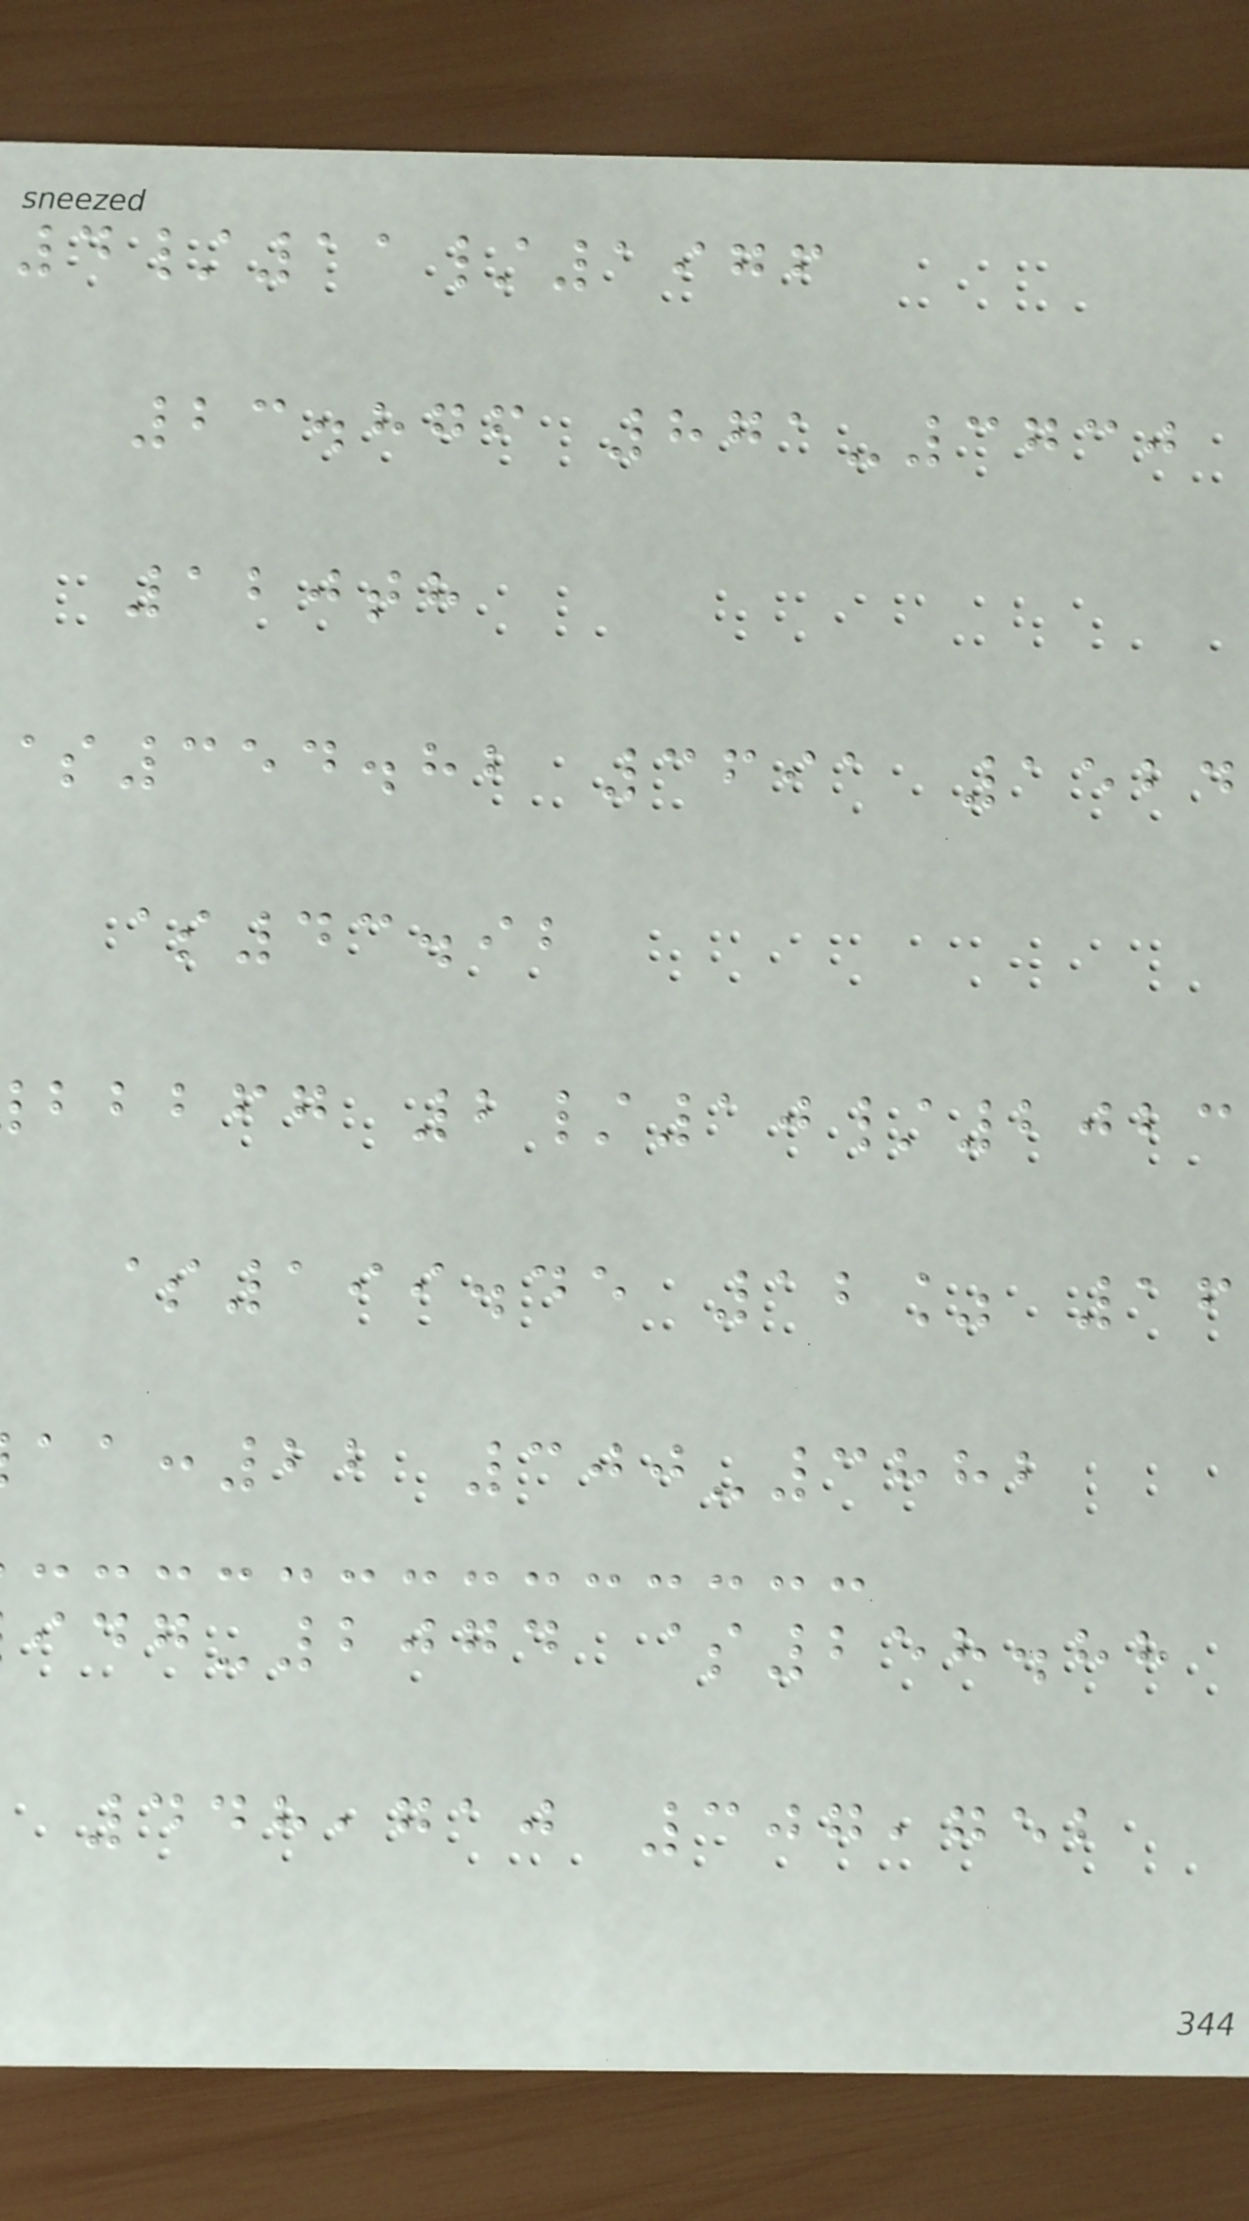4/11/1976
23.876 871-3730
120th
354.82 3691 1524
$43.92
bbbfg 2/10/2023
$199.45 12% 16
:22 300-3882
-2074 $258.88
448,710 307,752
